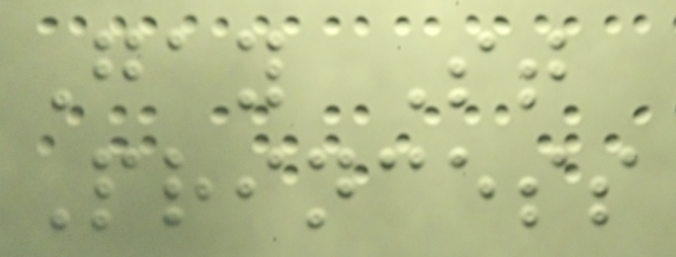Gay St
Princess
